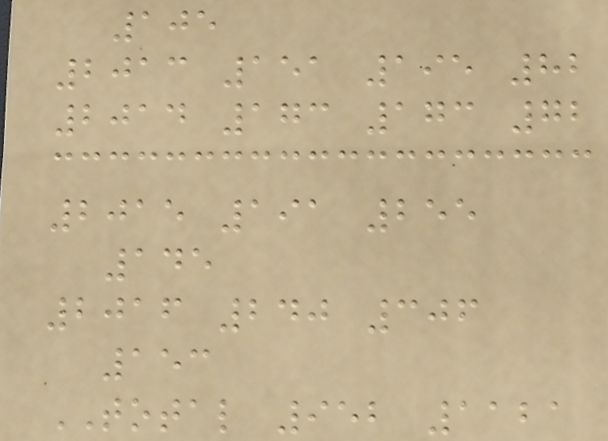105
2013 151 195 82
2014 173 173 72
2015 191 255
145
2016 240 306
153
TOTAL 952 1121
